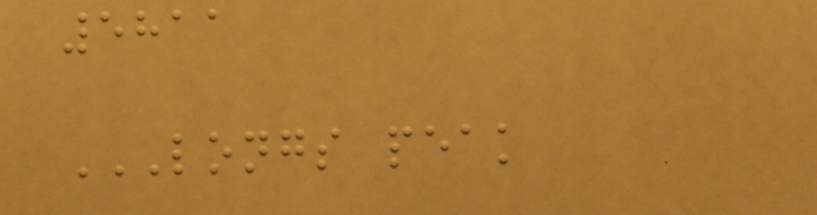5811
LONGS PEAK
